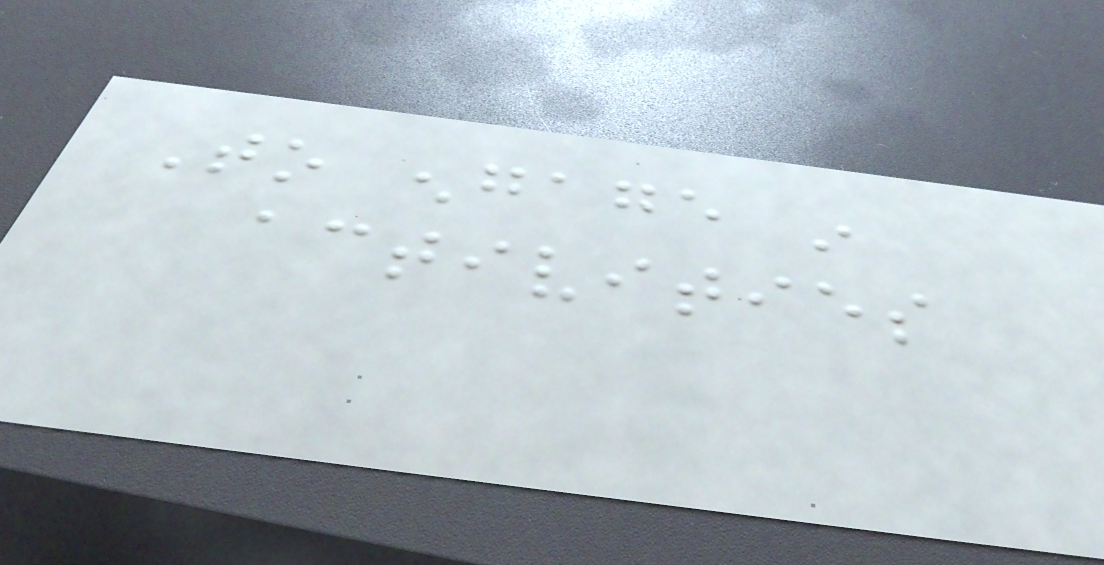To engage in
activities
